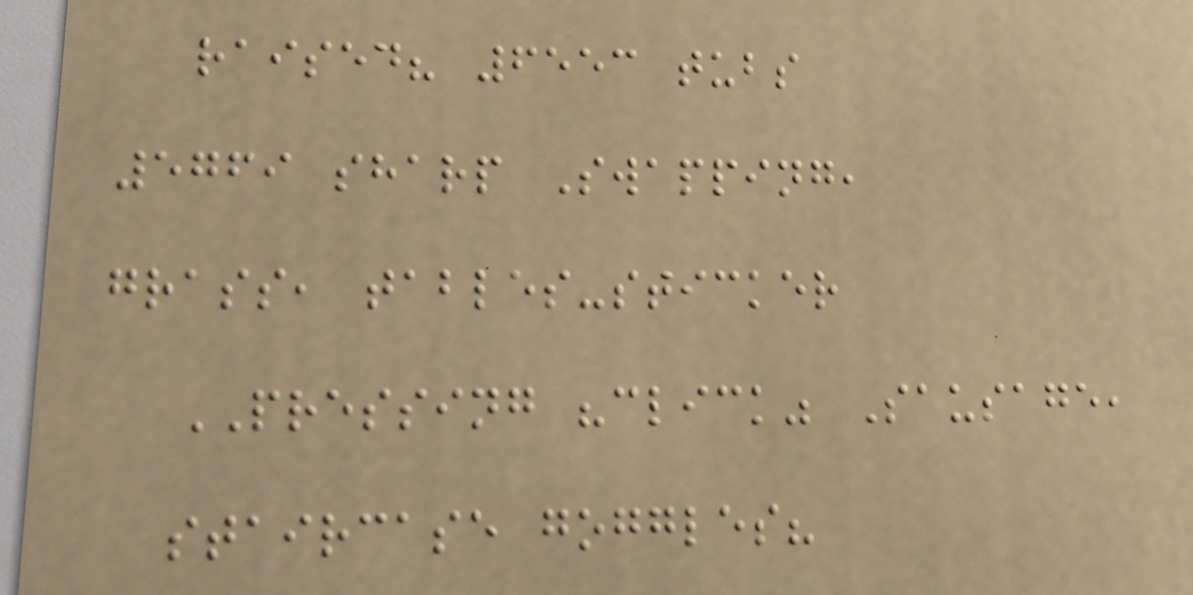raised? 6553 tubs
5769 sharp Swapping,
grass, tables-sticker
PRESSING "click" Sausage,
staircase goggles?
